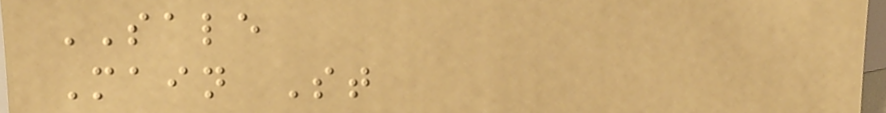SALE
Main St
